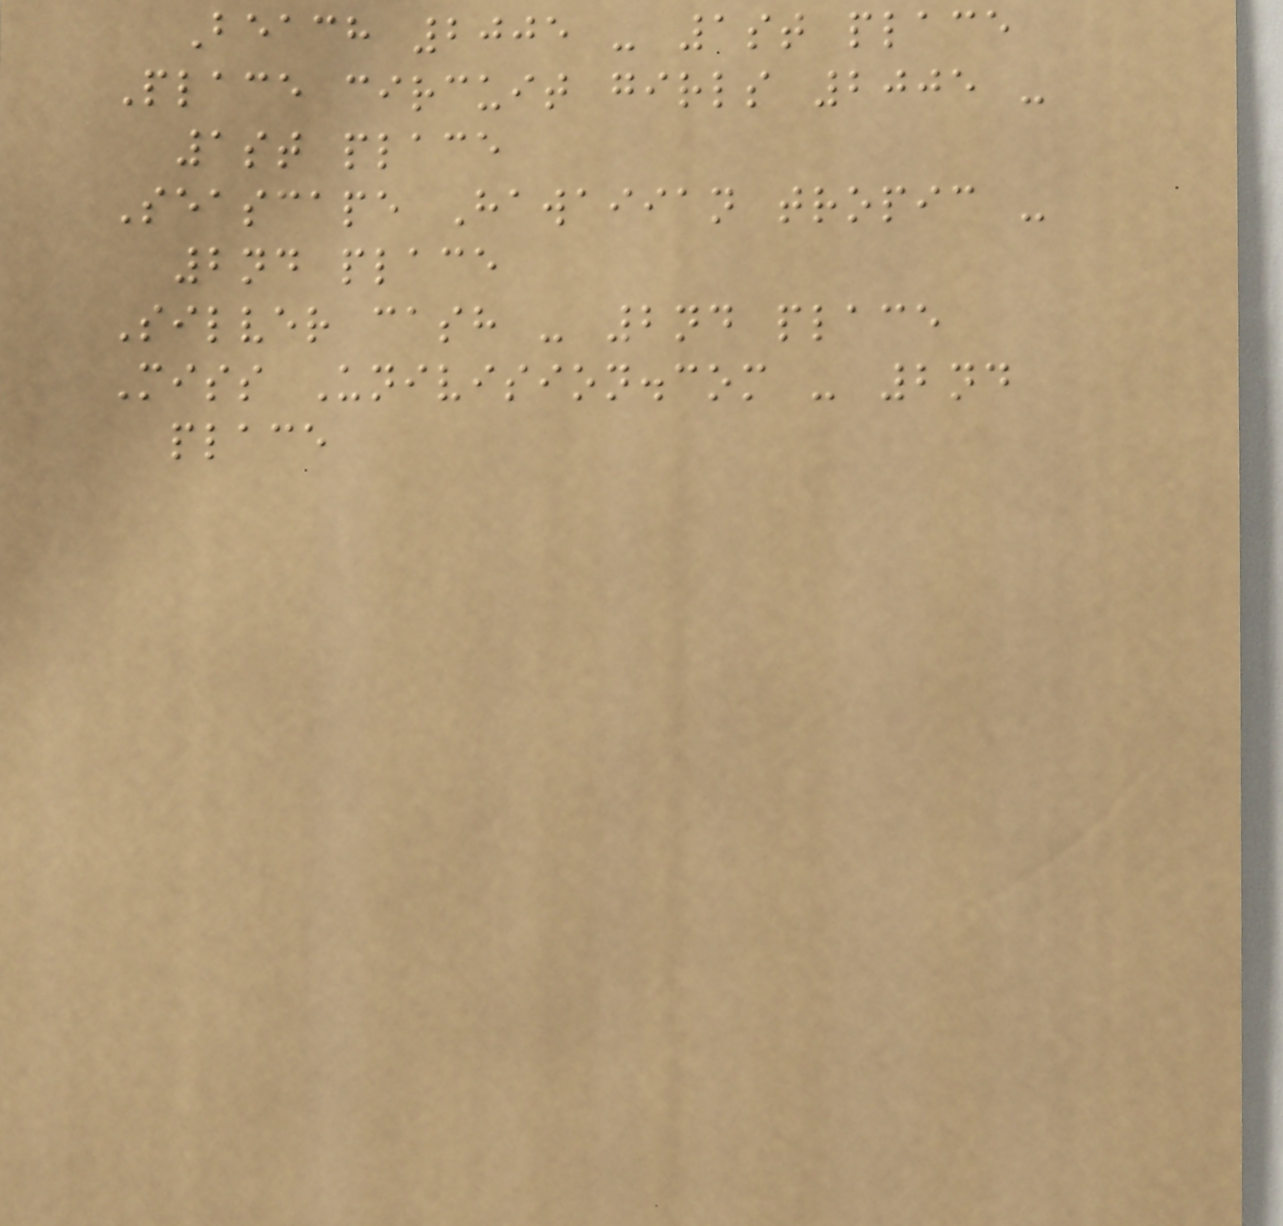Beach 2005 - 1st place
Place circuit girls 2005 -
1st place
Seascape Hawaiian tropic -
2nd place
Silver cash - 2nd place
Miss Univision.com - 2nd
place
